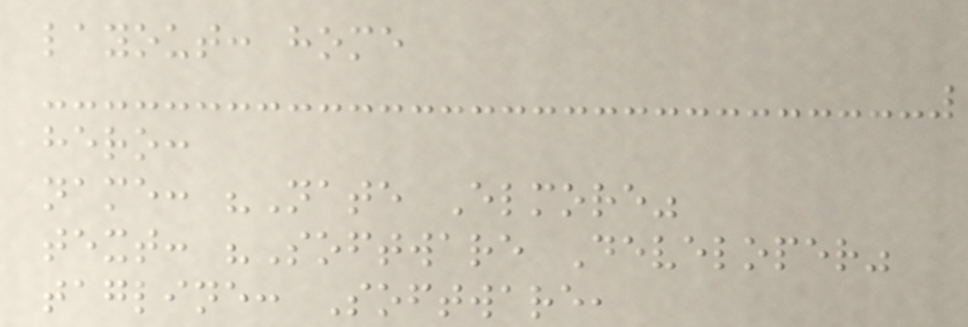layout: home
hero:
name: "Nate Elmore"
text: "Software Developer"
tagline: Software,
